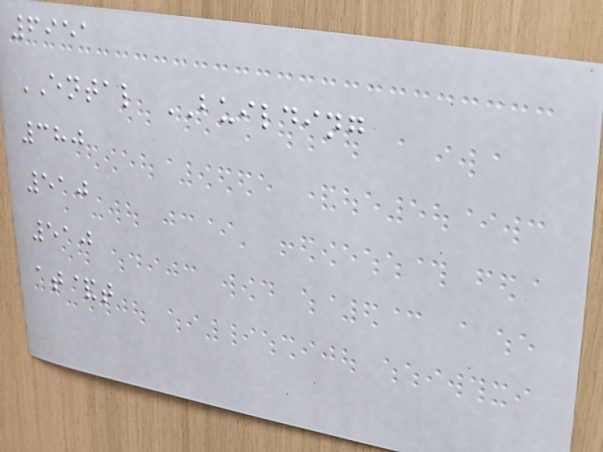6951
ENTAL BUILDING
380
510
510
at&t
